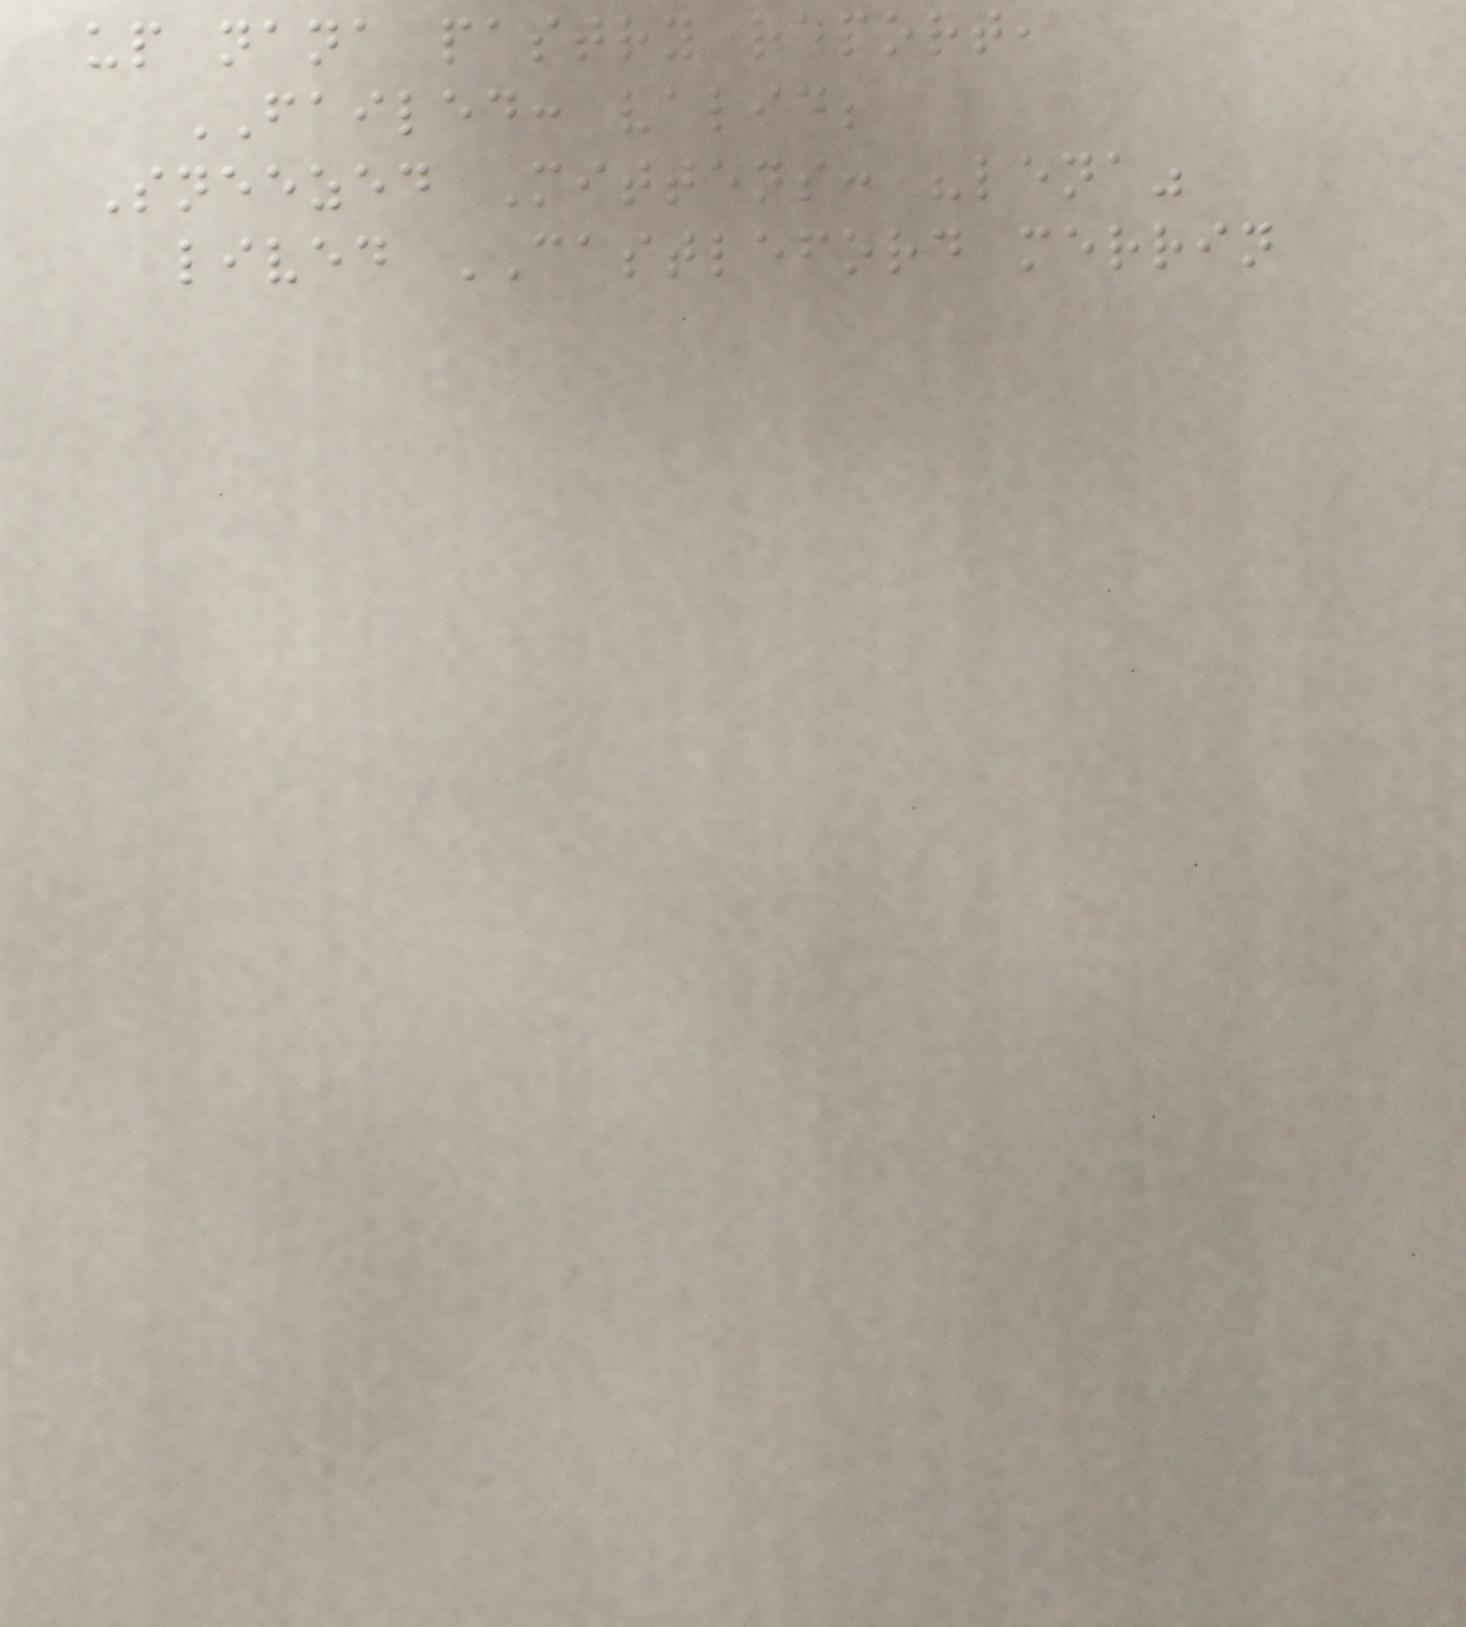up nana pastry report,
FAILED: valid;
Sneezed Mittens: "lena"
lived CASTLEFORD merrin
